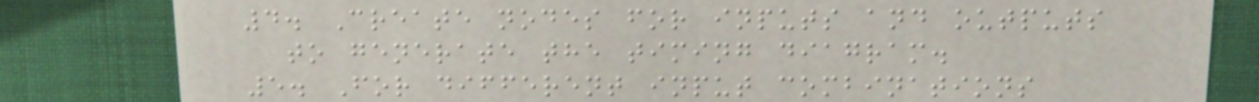4. Create nodes for inputs and outputs
to generate the timing diagram.
5. For different input combinations
